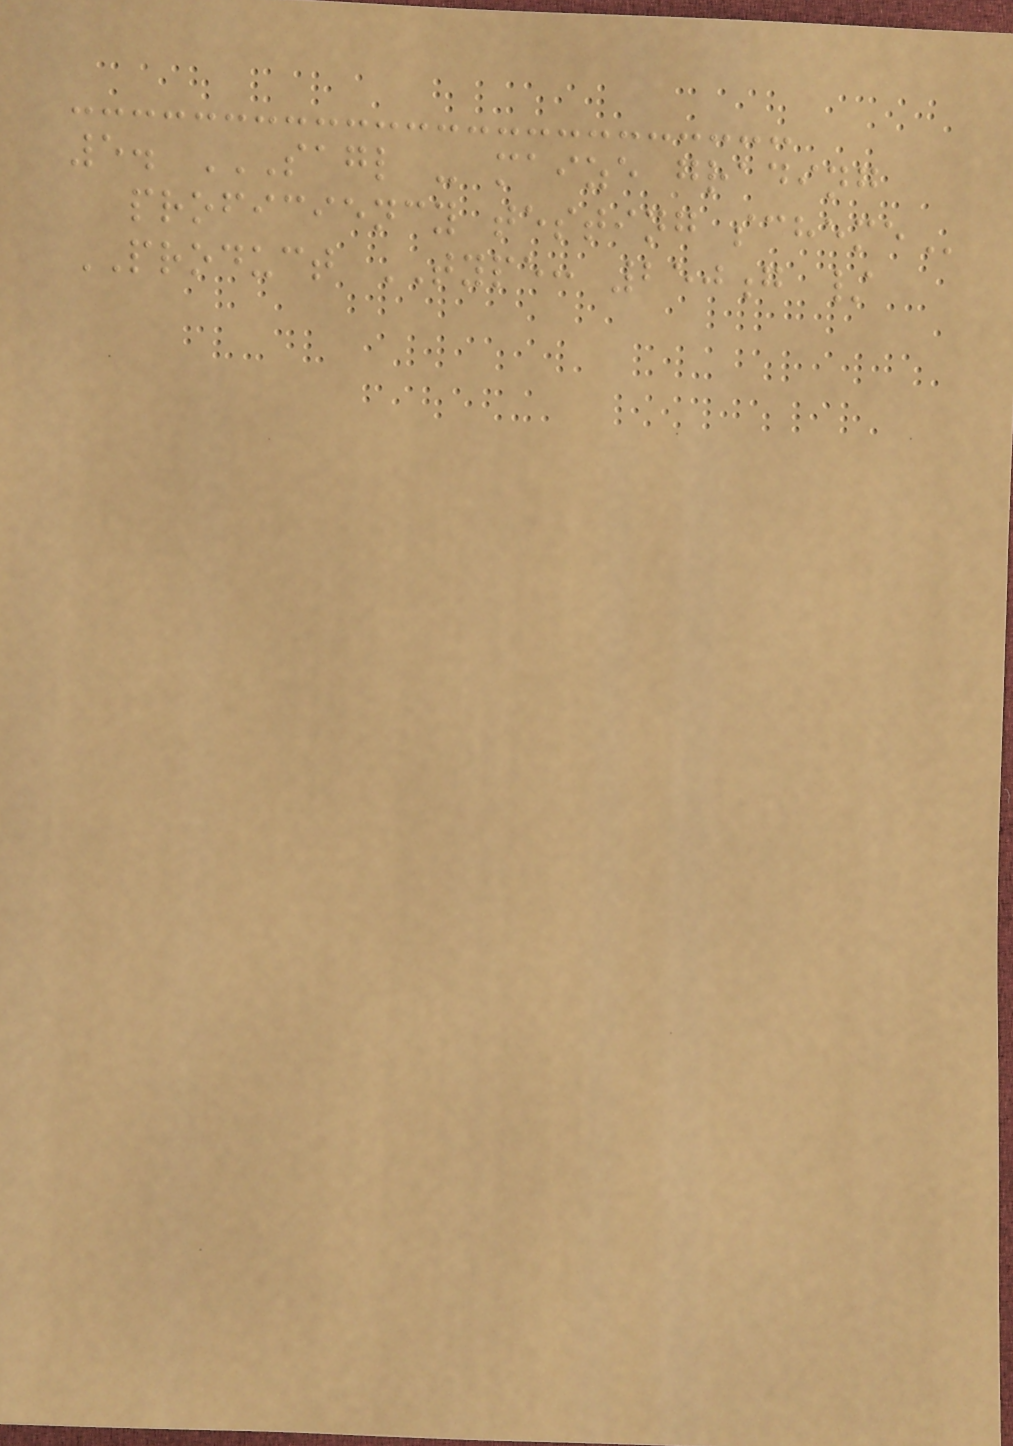5. SAGL - MAIZE GRADING
PROFICIENCY TESTING SCHEME
PRODUCT TYPE: 250g /
